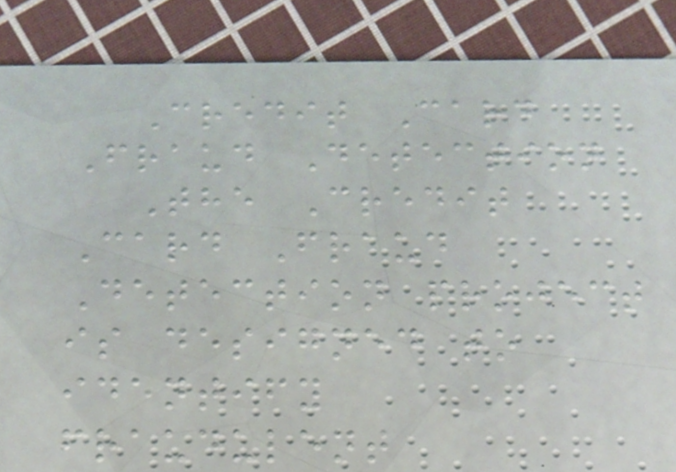Credit Card
Fraud Detection
The Credit
Card Fraud
Detection project
is designed to
identify
fraudulent
